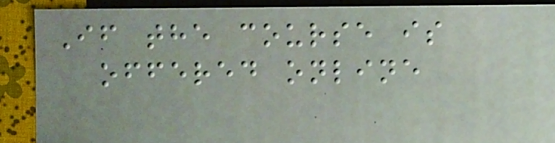If the course is
offered online
